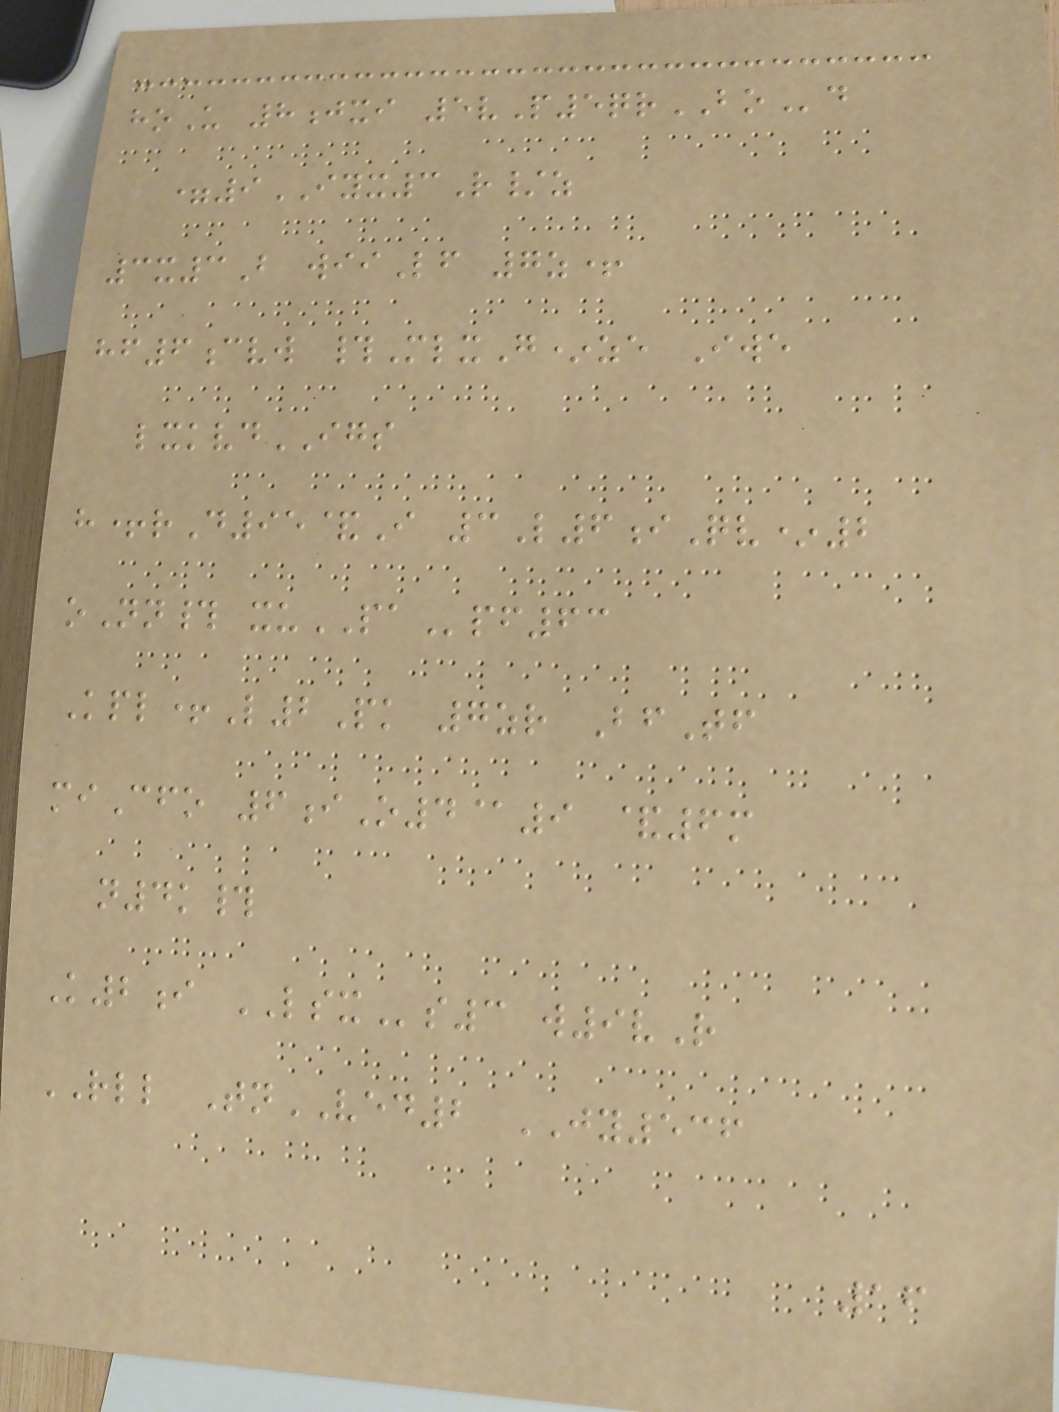hoU 8jxi 5vP5qrBOd
=9IYX3R/z
3x3B wiiLf 7z+
hf6cvw #MlxG*ze Iwe
lxkvdIGS
h+rD95&I 3L6iQv*2
oNn# xuPApf63
Kpl+L2Pk 7zr BfTf
miCfo 6iO4@9 &6m
n4k#
K2i LSXs3 w9vR
RLL TnVED2 JY536
16
